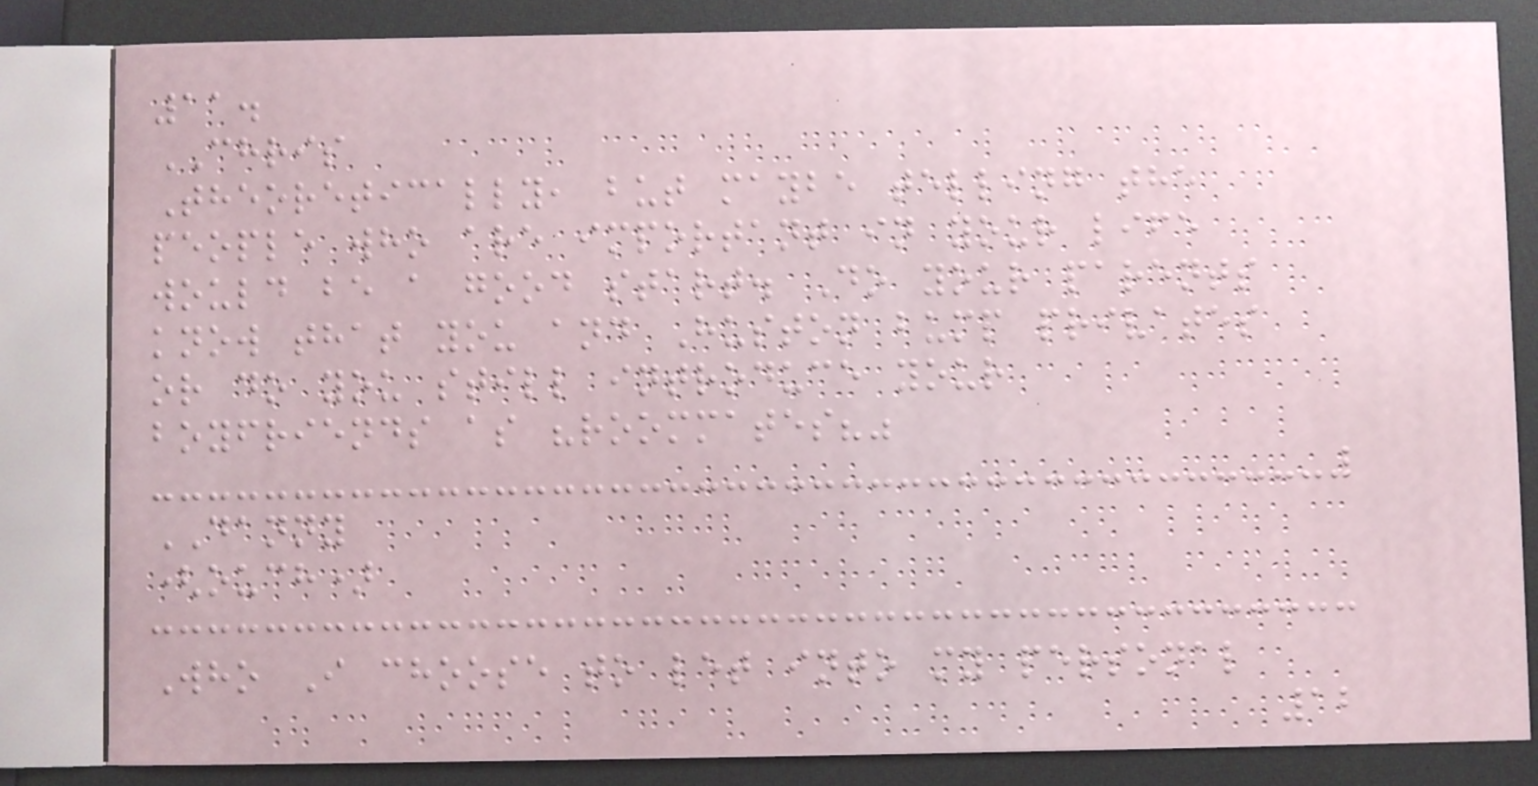11.
CHRIS
Theoretically, but maybe telling the
people who are important in your life
would be a good start. Do your parents
know that you and Huston bump privates
or do you still introduce your
boyfriends as "roommates?"
DANNY
(ouch)
Who I choose to let into my personal
12
